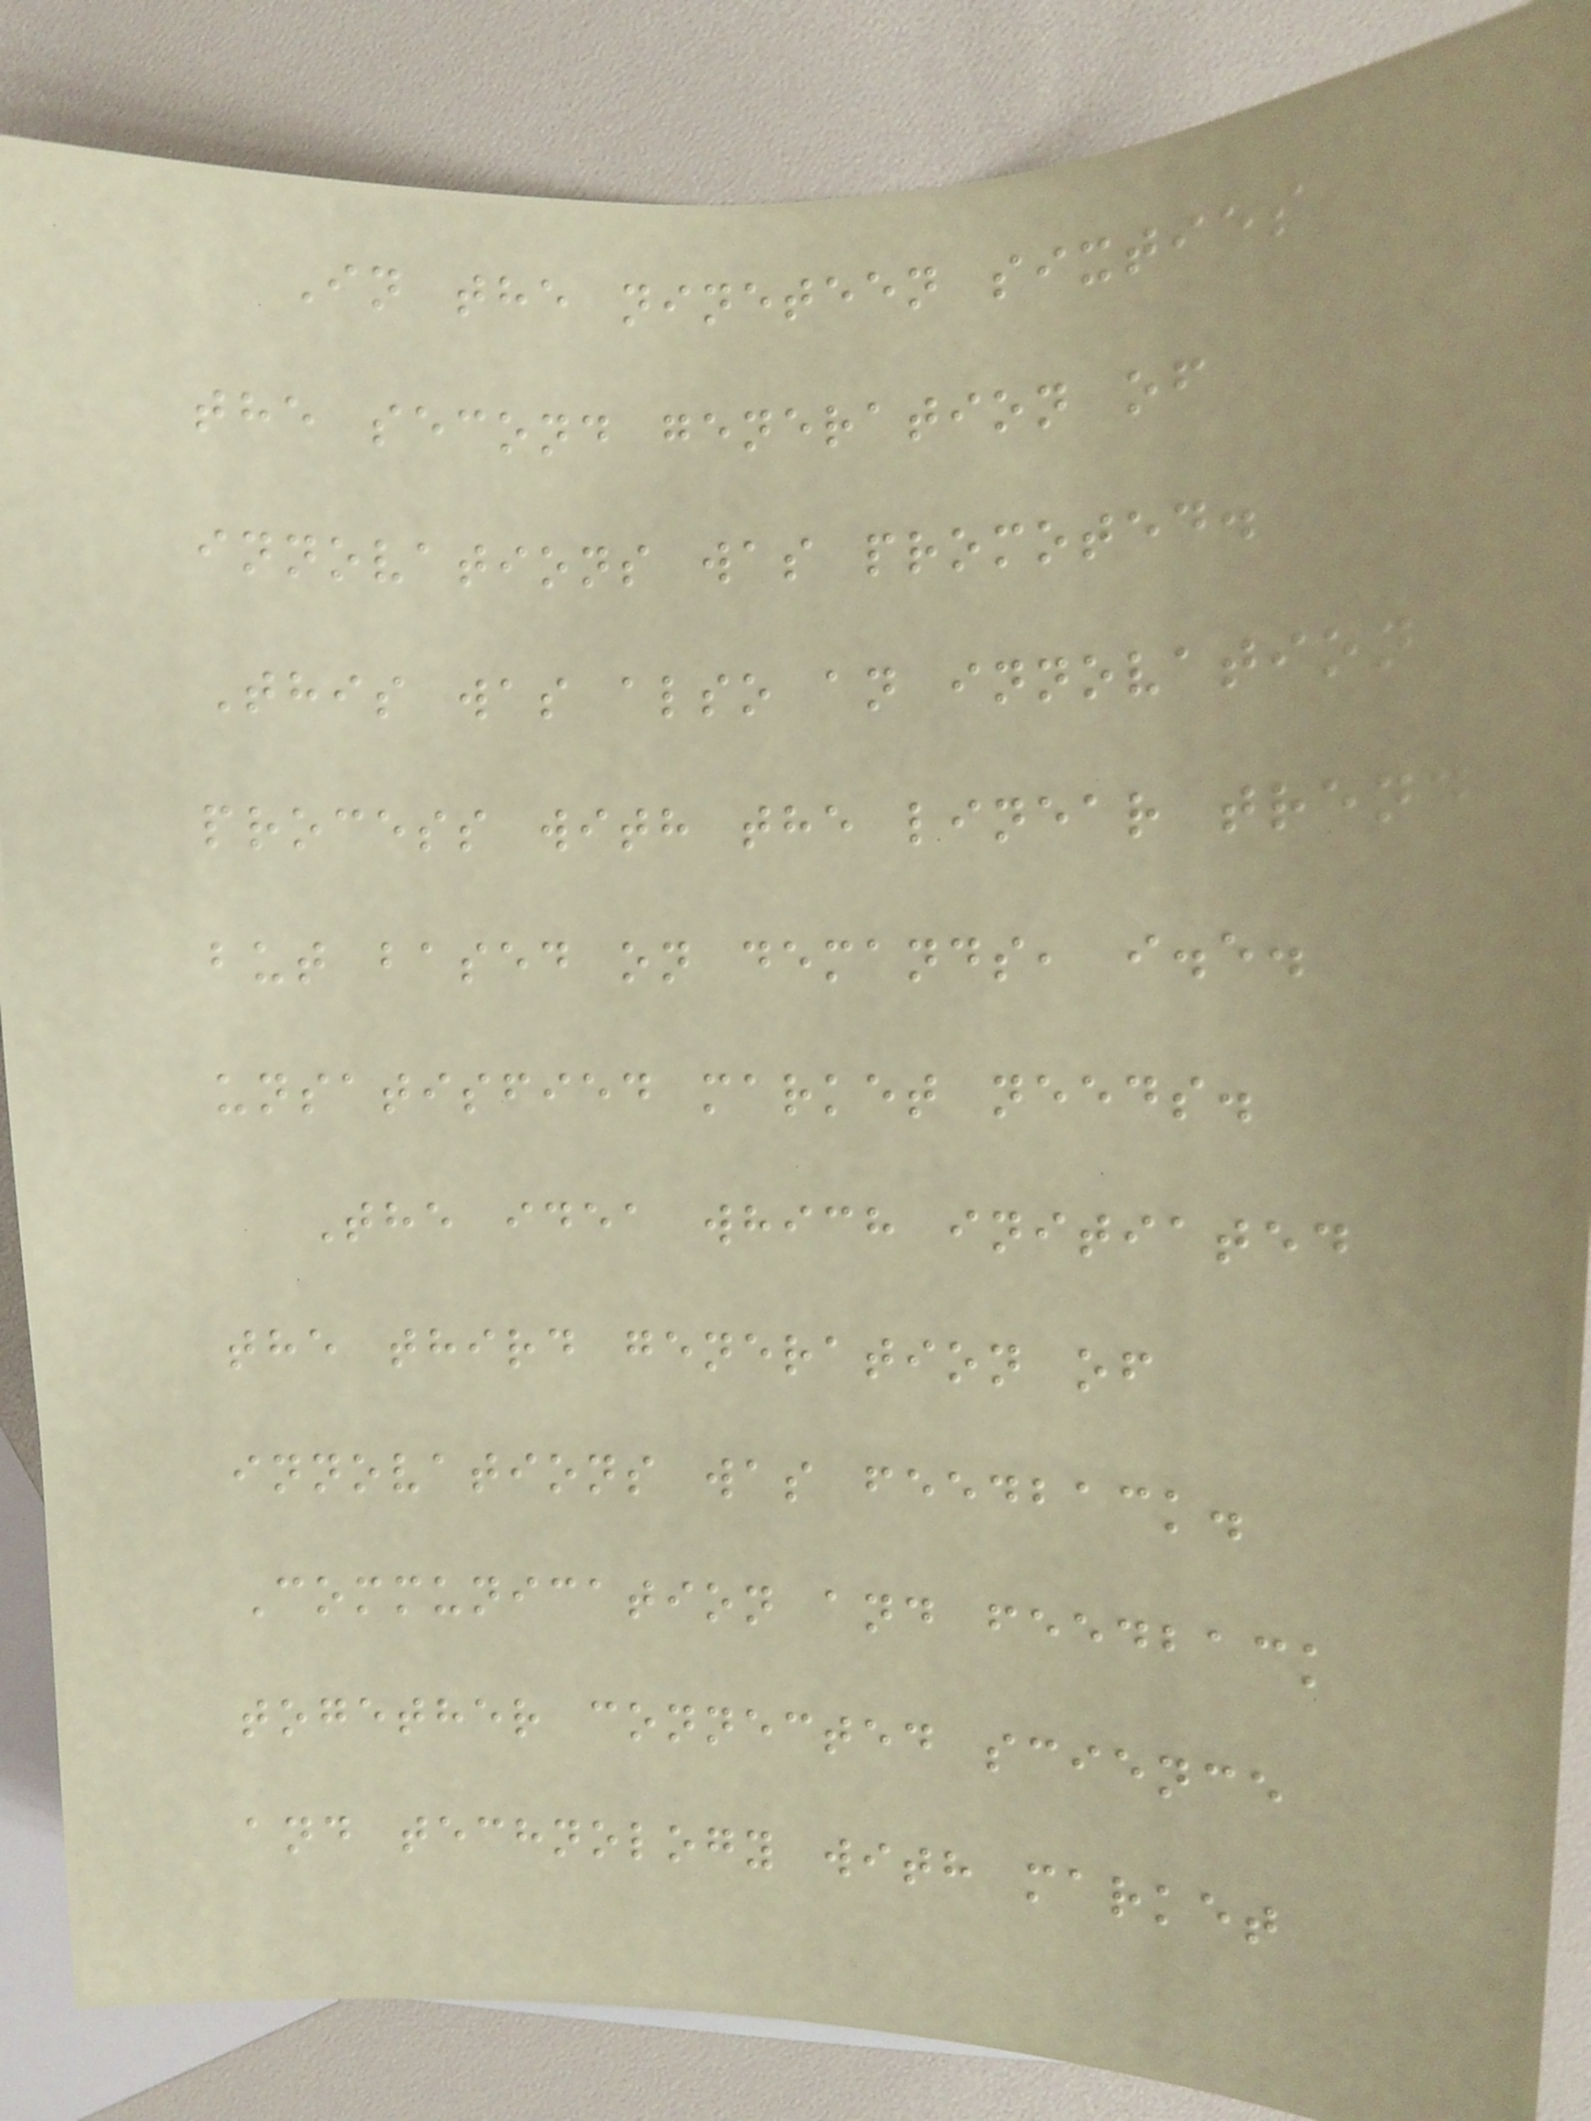In the nineteen sixties
the second generation of
innovations was promoted.
This was also an innovation
process with the linear trend
but based on demands, i.e.
unsatisfied market needs.
The idea which initiated
the third generation of
innovations was feedback.
Communication and feedback
together connected science
and technology with market
